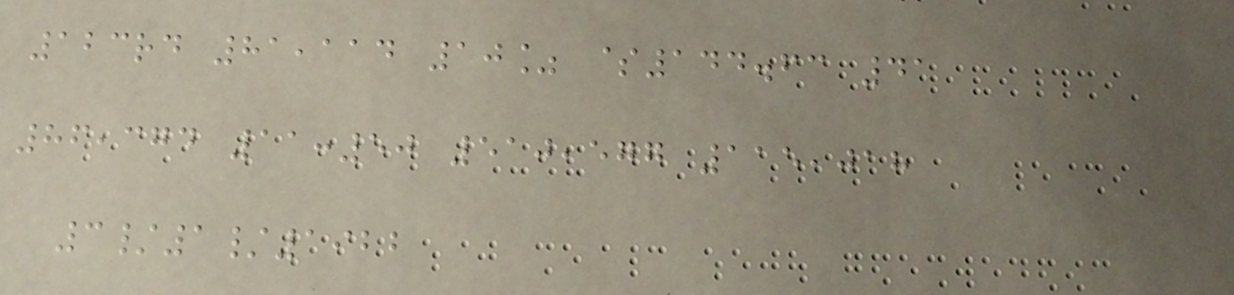123rd 81,114 10% $144.63 41
86,374 11:50 510,577 115,018
3/1/1922
